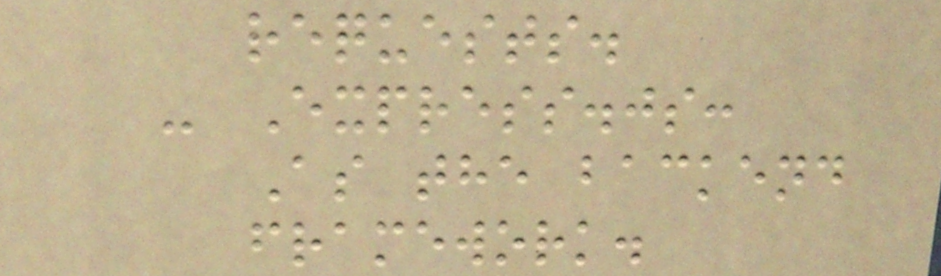requests.
- Express.js:
As the backend
framework.
